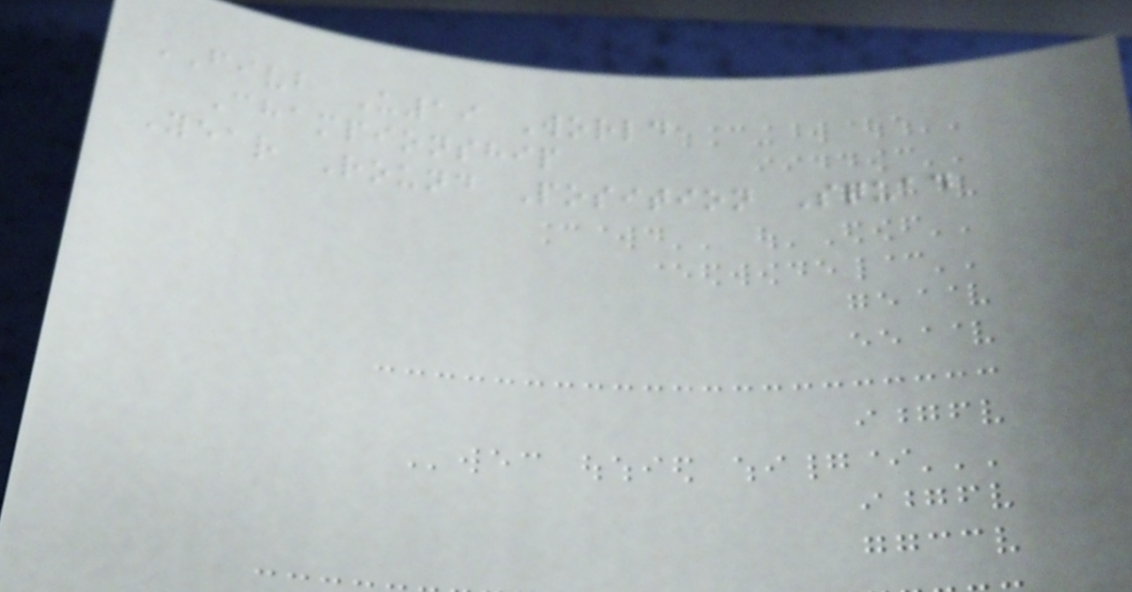FIVB U19 World
Championship
Year Round Position Squad
